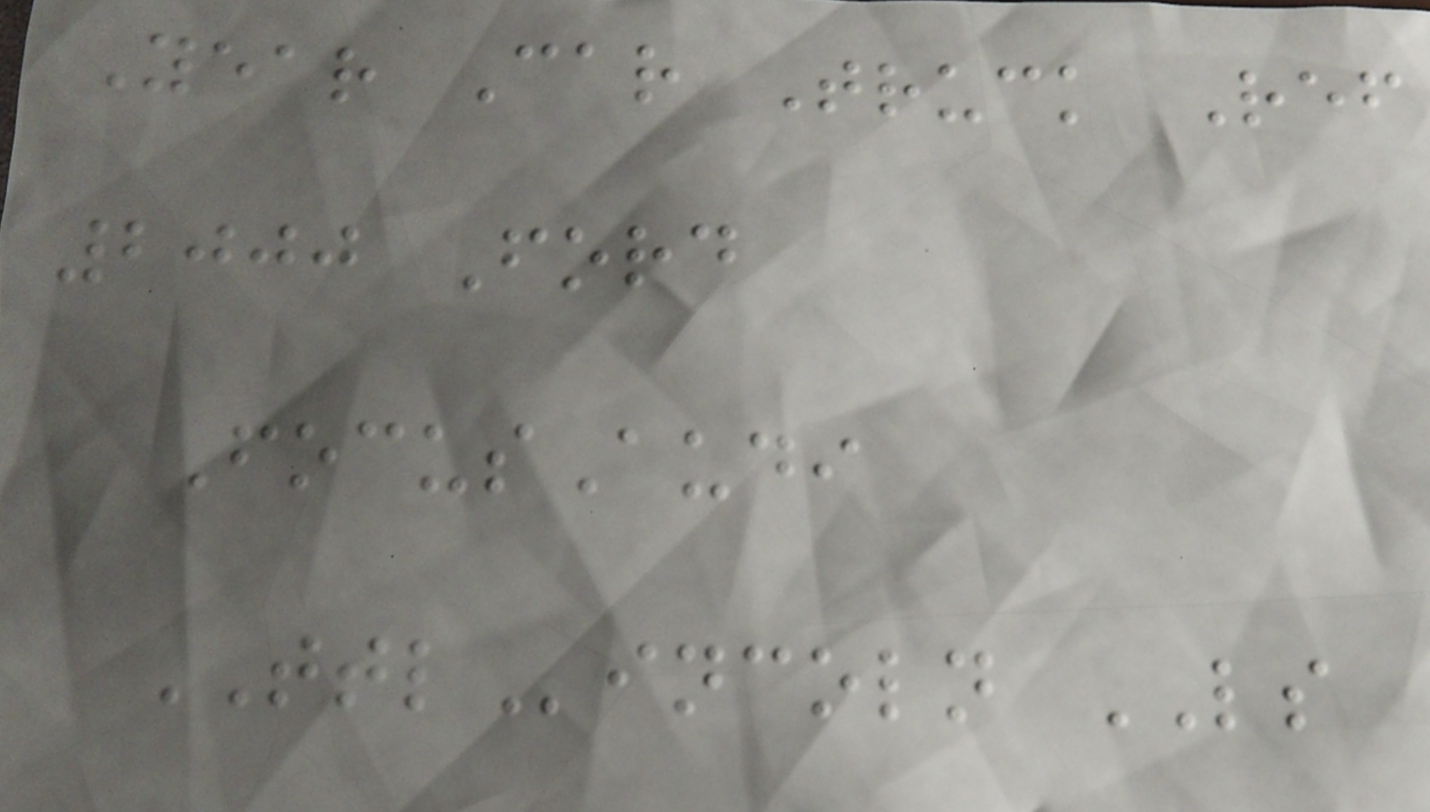Year Car Truck Ref
2000 Ford
FocusAudi
TTLincoln LS
